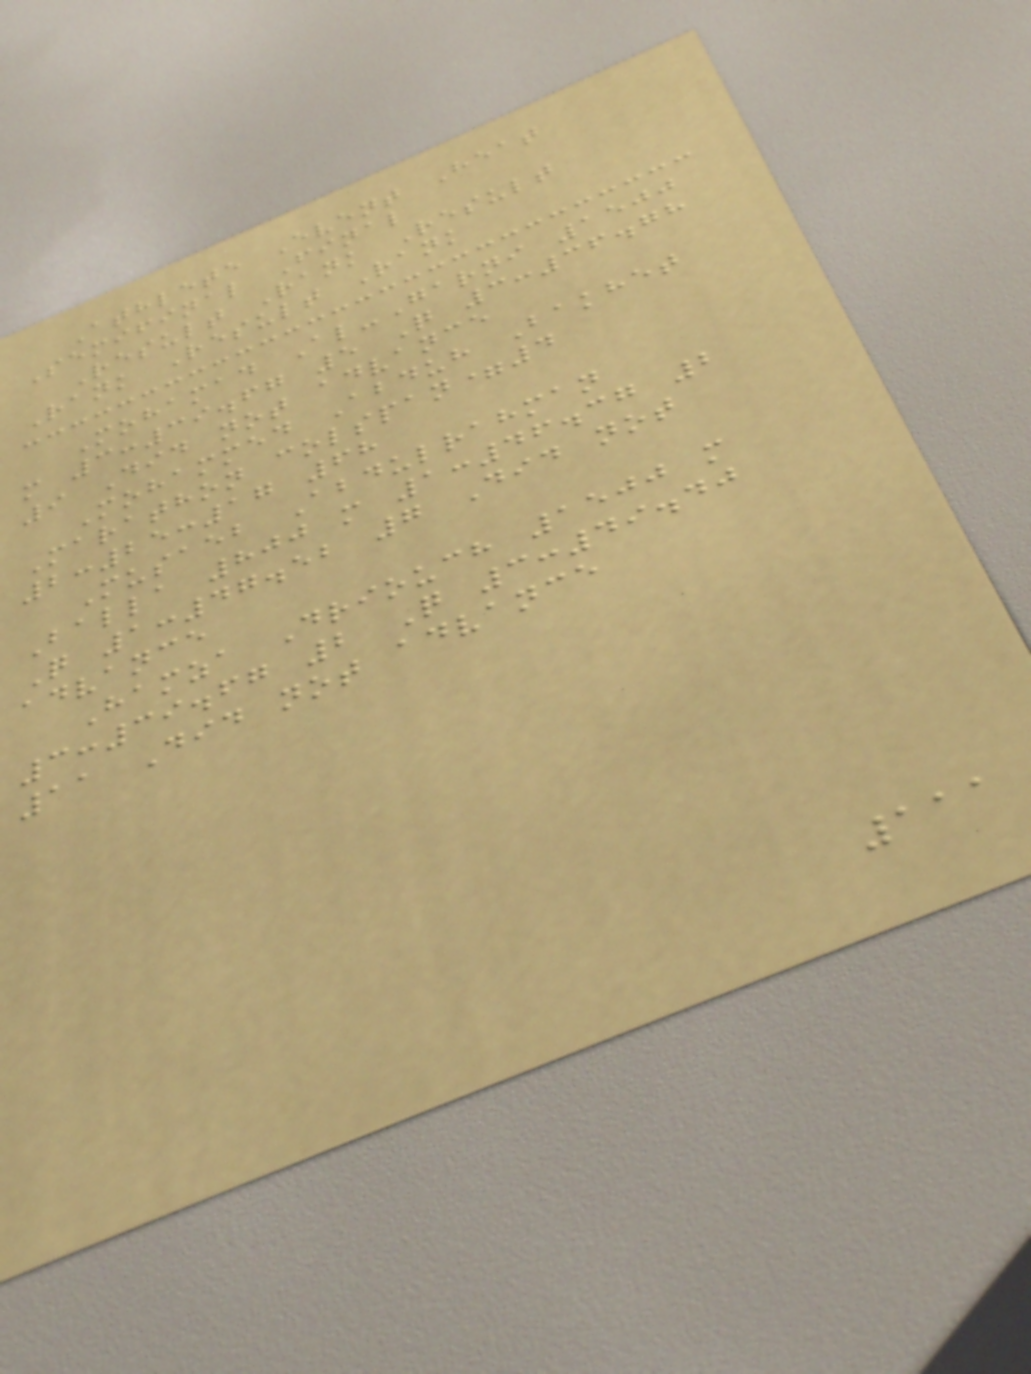Athlete Event Heat
Semifinal Final
Result Rank Result
Rank Result Rank
Mohamad Al-Garni 1500
m 3:39.67 5 Q 3:36.78
9 Did not advance
Mohammed Abduh Bakhet
Marathon colspan=4
2:25:17 68
Musaeb Abdulrahman
Balla 800 m 1:46.37 2
Q 1:47.52 7 Did not
advance
Hamza Driouch 1500 m
3:39.67 2 Q 3:49.40
11 Did not advance
111
